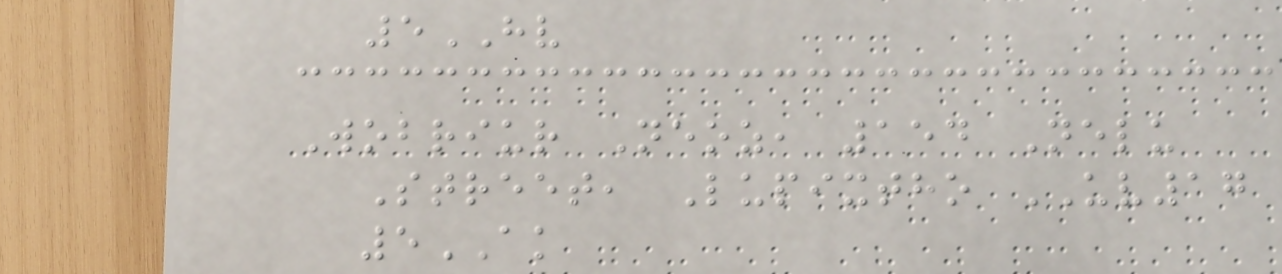5HV
Wobriur Neoz, 154 Nelu
Street, Lupixtho UV17
5AK
